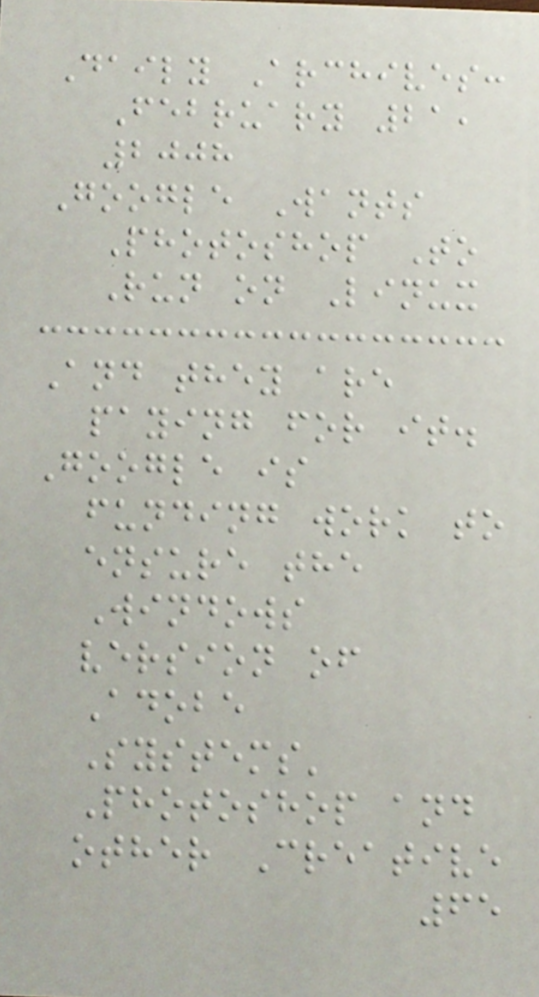Daily Archives:
February 21,
2008
Google Wants
Photoshop To
Run on Linux
And they are
paying for it.
Google is
funding work to
ensure the
Windows
version of
Adobe
Systems'
Photoshop and
other Creative
65
